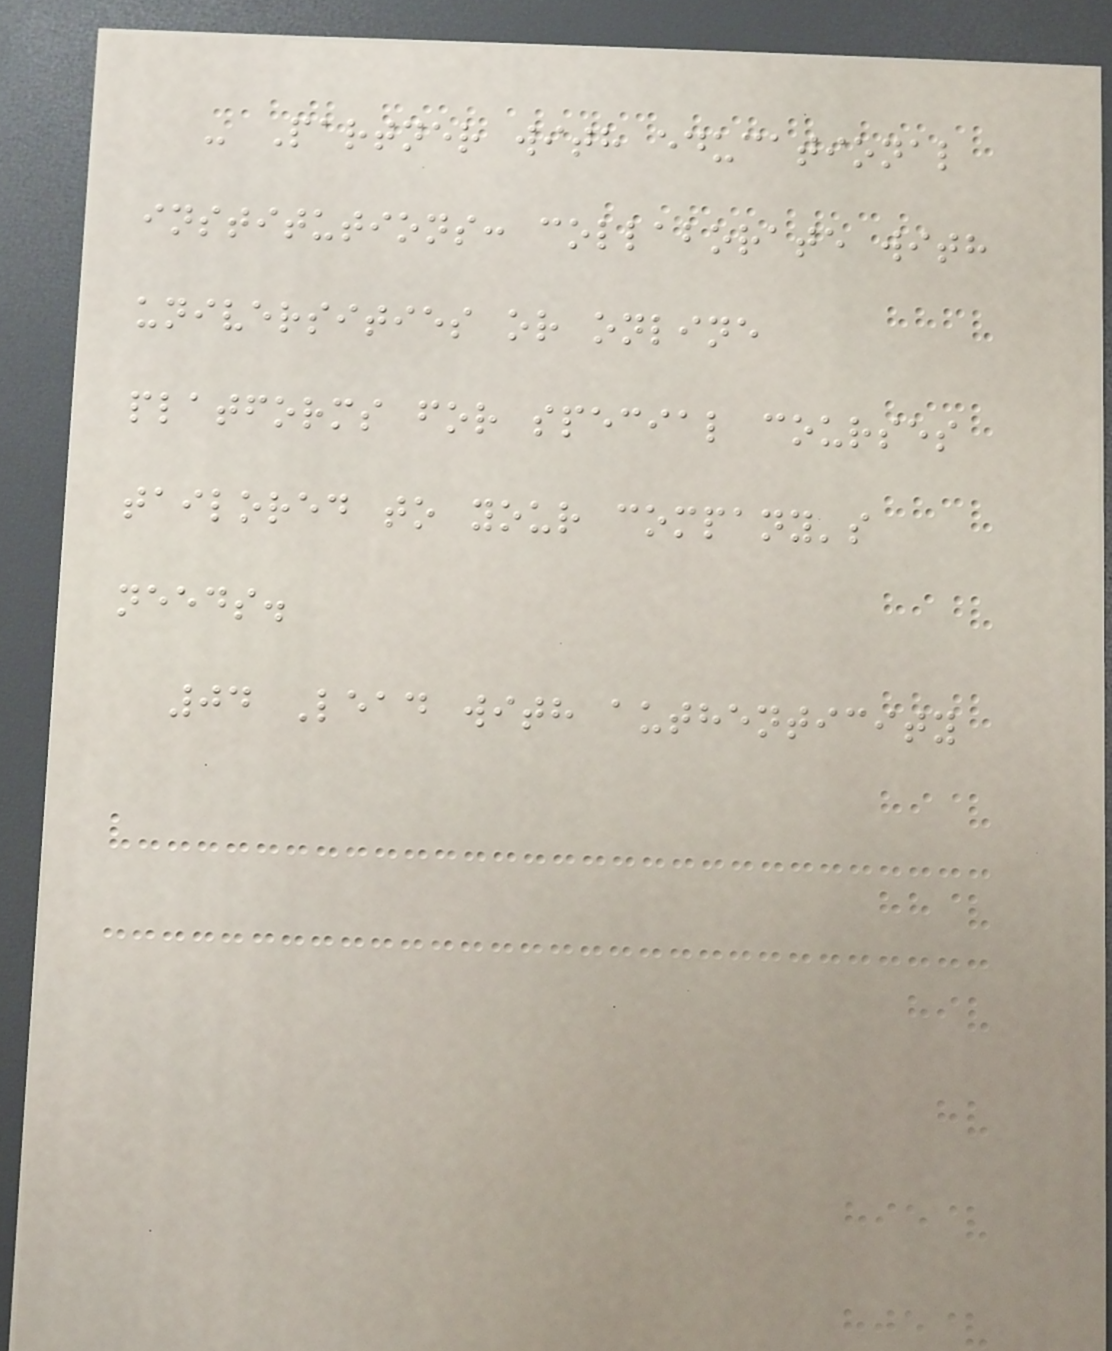- Partner with educational
institutions: collaborate with
universities or online
platforms for special courses
tailored to your company's
needs.
04 Lead with authenticity
